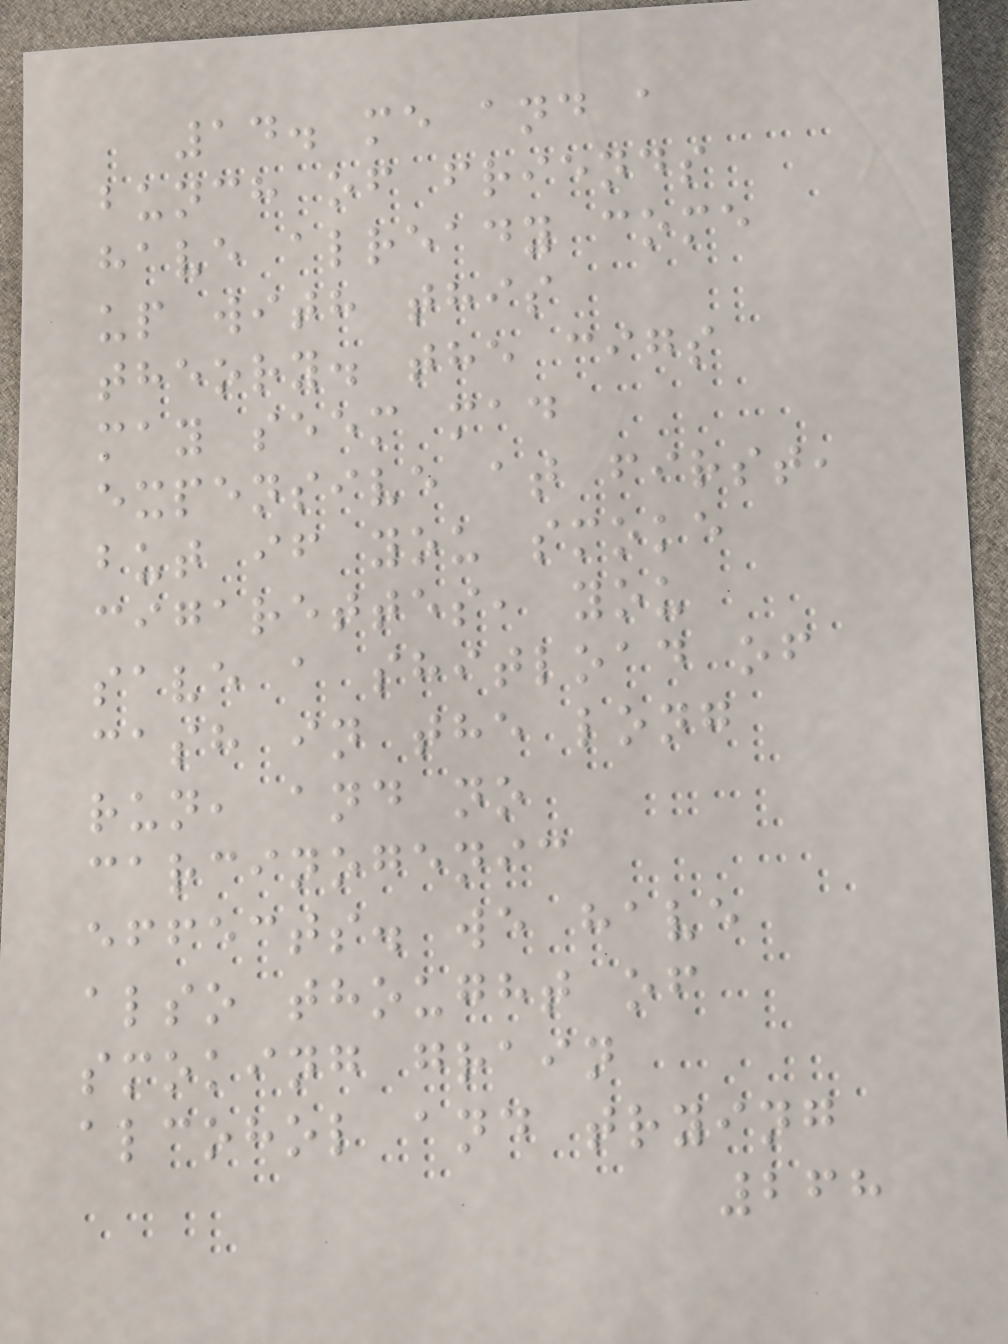14. me and a
bunch of friends
have already come
up with this
theory. the cigs
may seem mad
expensive at first,
but if you smoke
cigarettes, you
save a shitload of
cash in the long
run, and no
carcinogenic
effects. we have
also thought of
smoking grain
alcohol and trying
268
